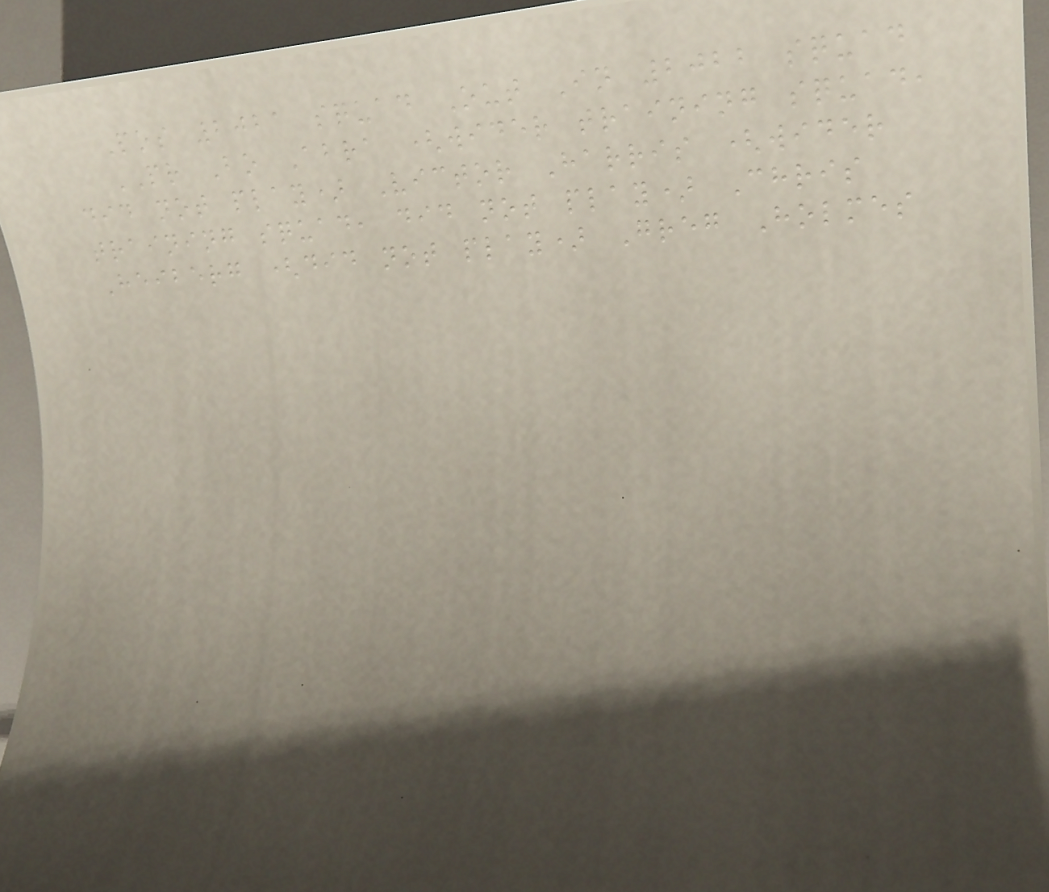Pos 2021 squad Out In 2022 squad
PR Bo Abra (wider training squad,
did not play) Victor Harris (wider
training squad, did not play) Chris
Heiberg (did not play) Greg Holmes
